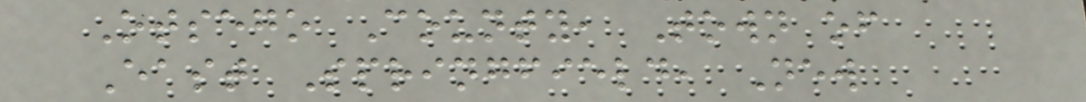Otsego County, Town of
East Springfield, New
